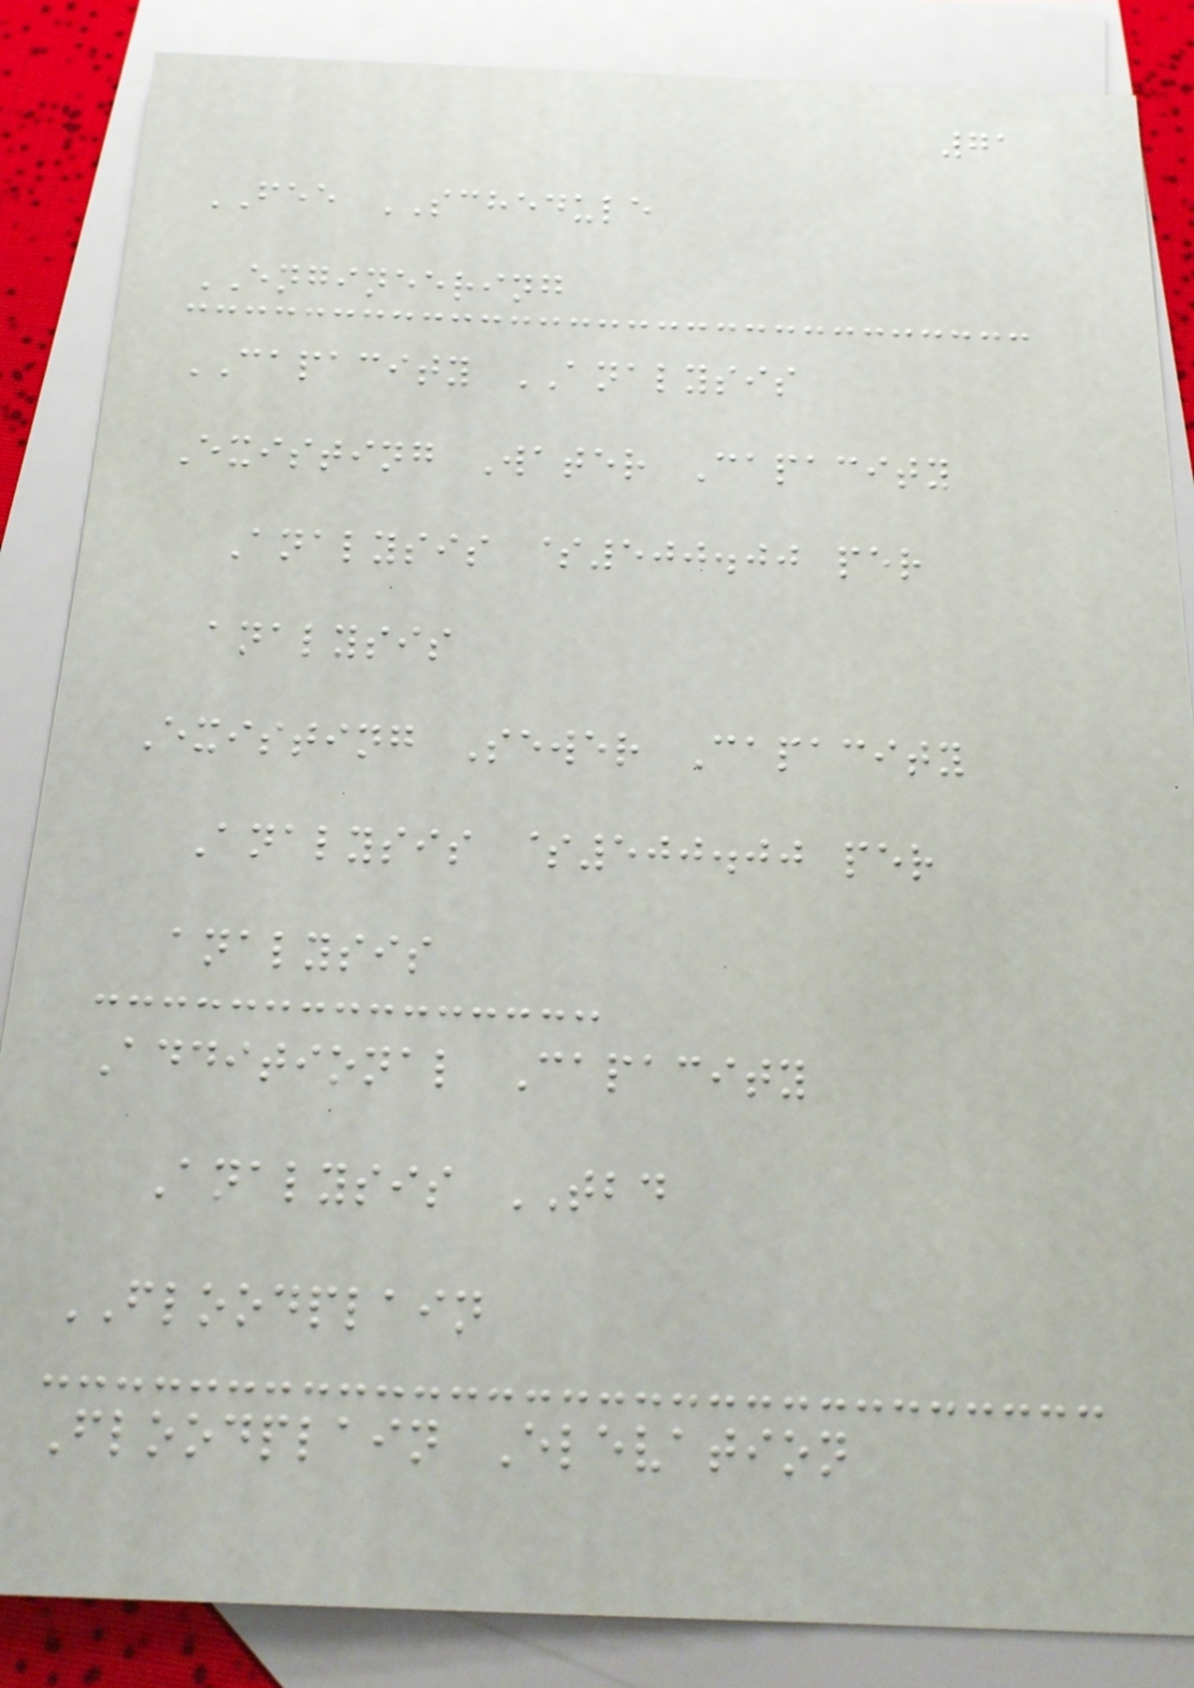71
FEE SCHEDULE
ENGINEERING
CAPACITY ANALYSIS
Existing Water Capacity
Analysis $500.00 per
analysis
Existing Sewer Capacity
Analysis $500.00 per
analysis
Additional Capacity
Analysis TBD
FLOODPLAIN
Floodplain Elevation
